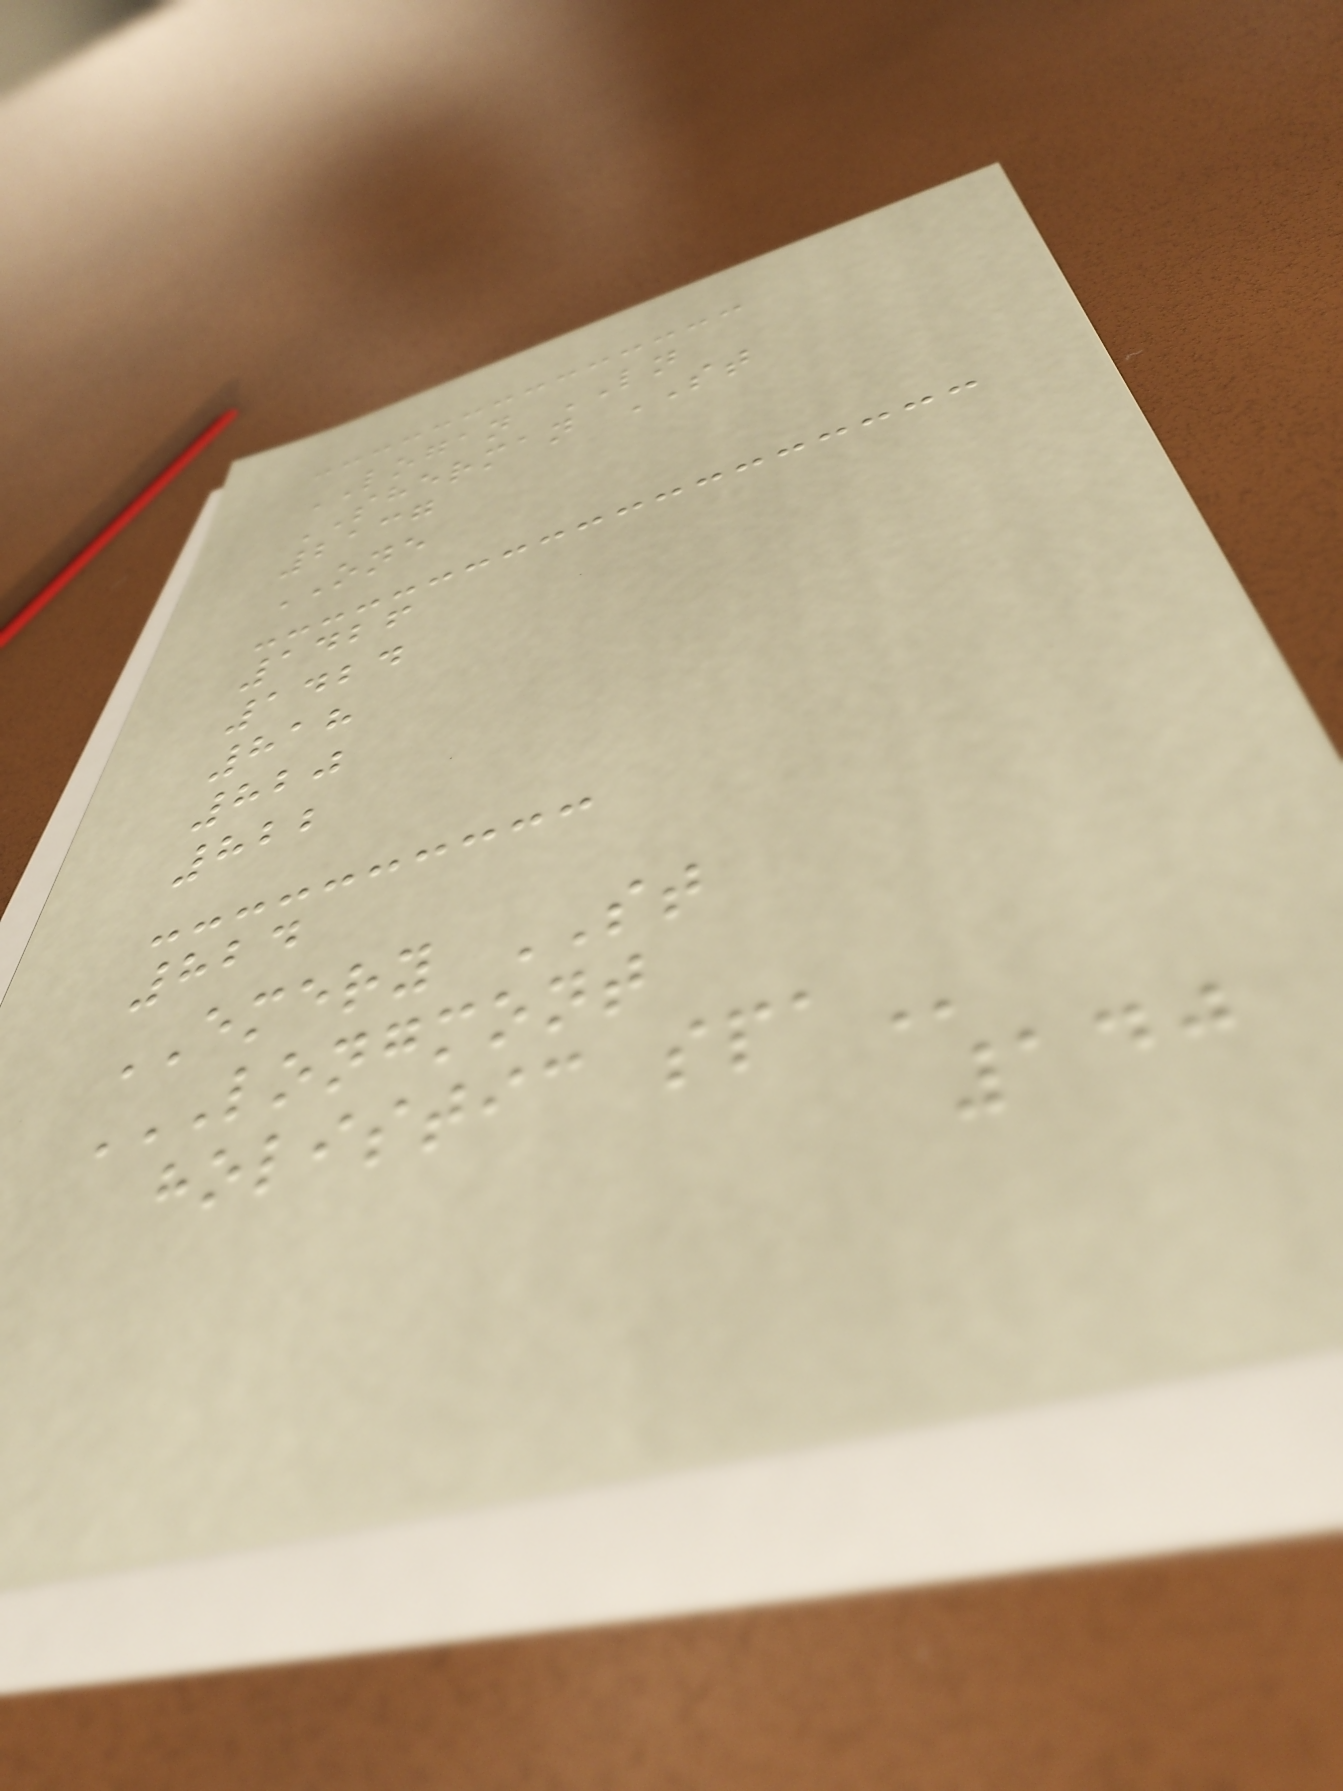LOGAN LN
SHERMAN ST
2137
ONE
1426
1424
818
820
822
824
EMERY ST
LONGMONT
HOLISTIC SPA
140
